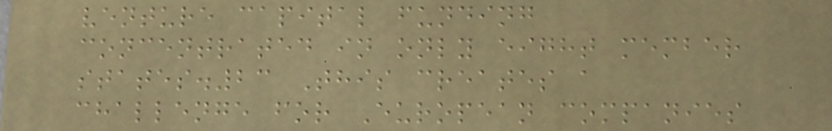venture capital funding
concentrated in only eight member
states.23 This creates a
challenge for European companies
